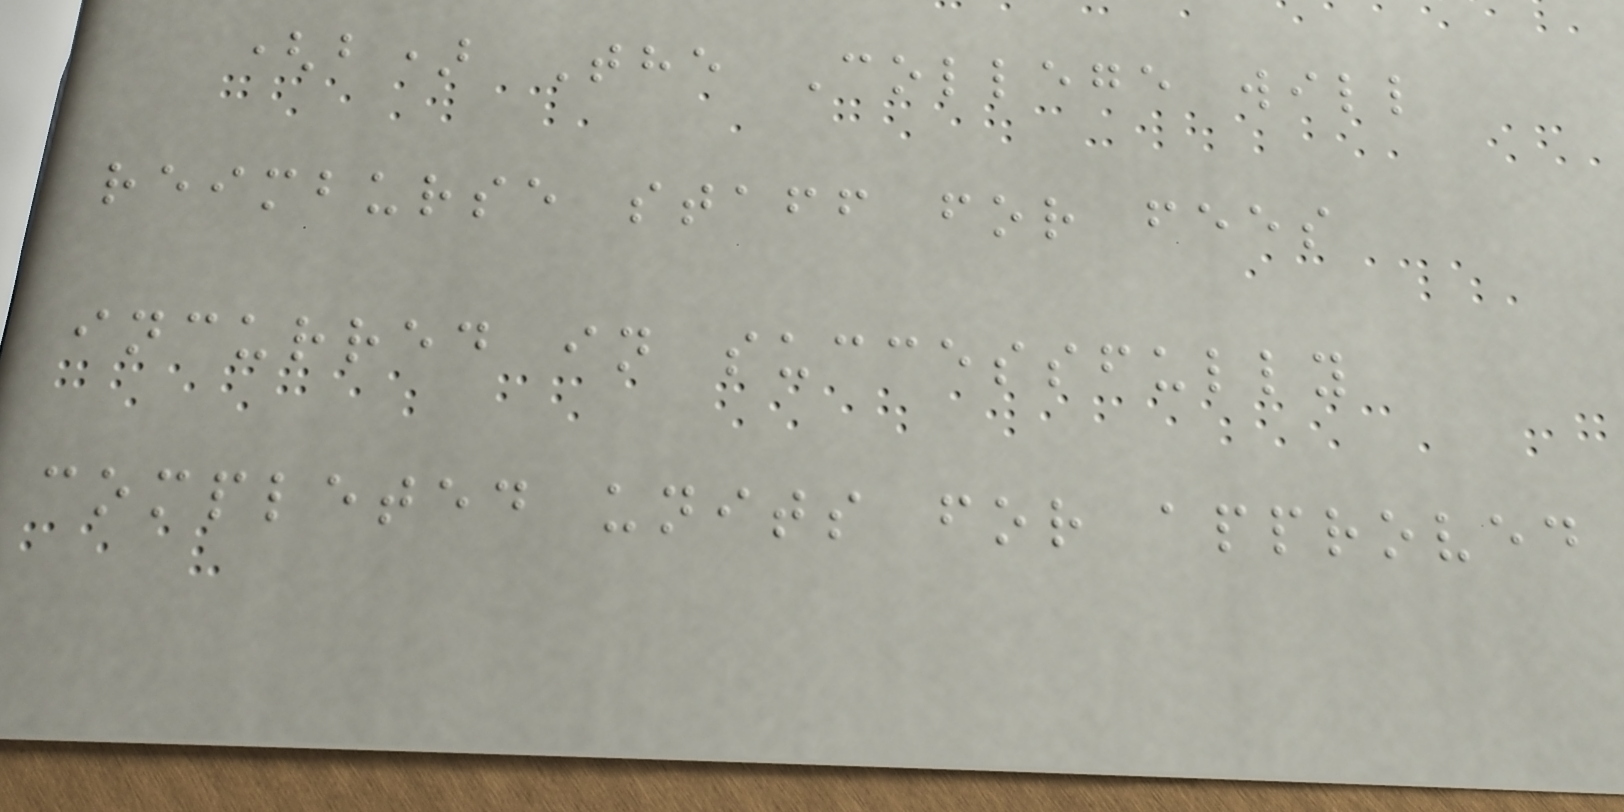(b) The College will
reimburse staff for fees
incurred in successfully
completed units for approved
